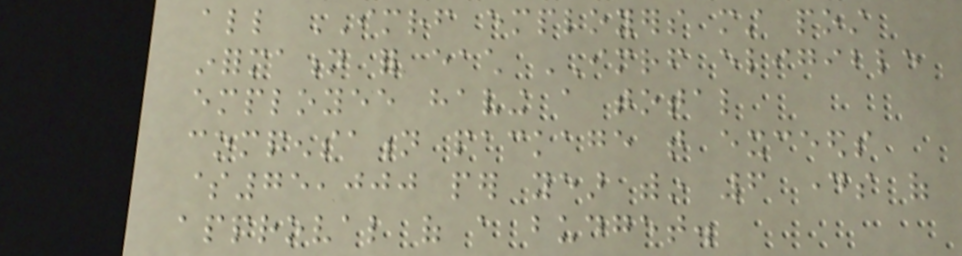all IMRF employers must post
information for each IMRF eligible
employee having a total
compensation package that exceeds
$75,000 per year within 6 days of
approval of a budget.
